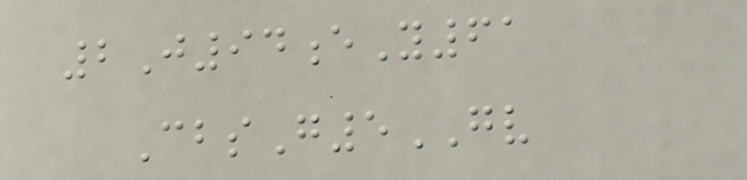2J94eY61
CbsG5GV
